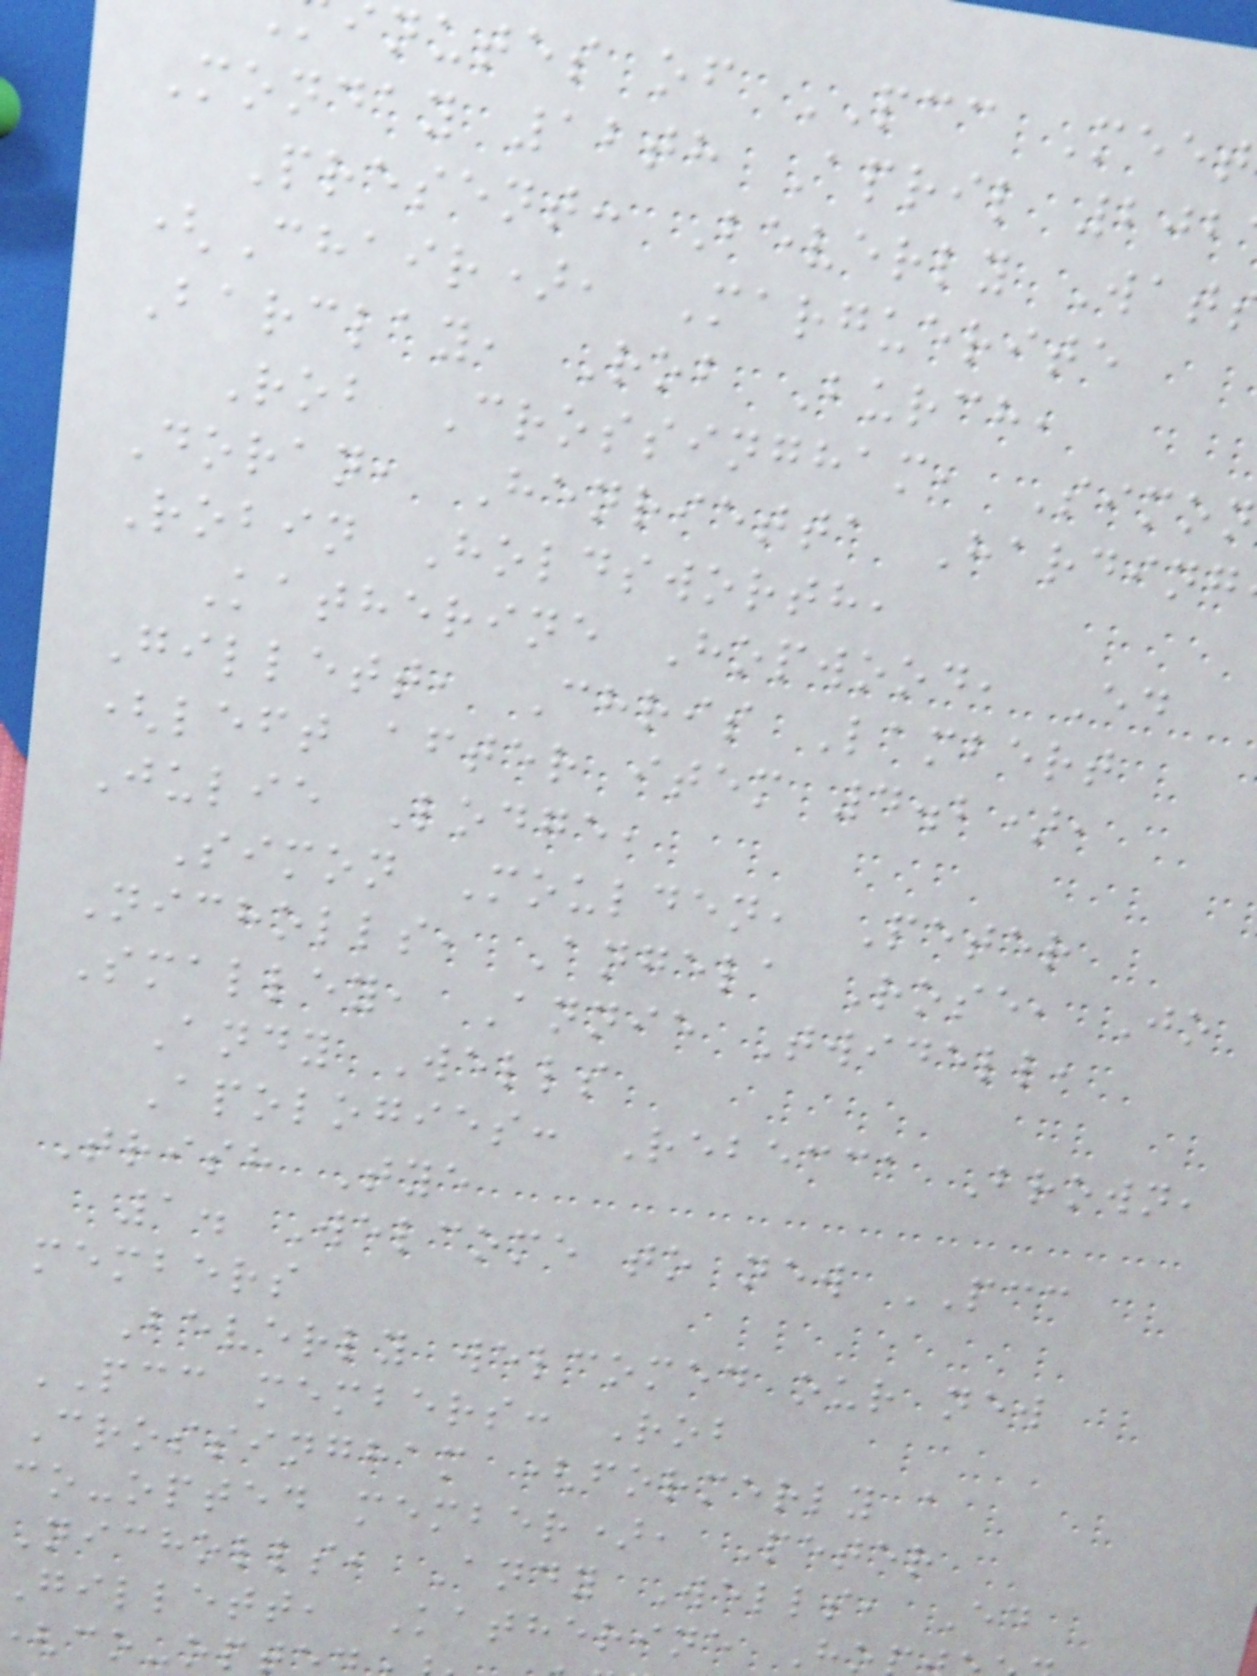nutes of PCC Meet
Monday 12th April 202
Present: Beverly Wat
(Chair), Marguerite
Barclay, Rob Burch,
Rob Crossingham, Simon
Doran, Henrietta Harding
Robin Holdsworth,
Katherine Hopwood, Ed
Gillett, Chris Lambert
(left after item 4.2),
Julie Lodge,
Simon Moulden, Peter
Nicholls, Angela Rose, Jo
Smalley, Annie Twidell,
Andy Wells
Apologies: Rebecca Brown,
Trish Tye
1. Welcome to new PCC
members
Beverly welcomed our new
PCC members: Rob
Crossingham (formerly a
co-opted member), Peter
Nicholls, Andy Wells, Ed
gillett, Katherine H
